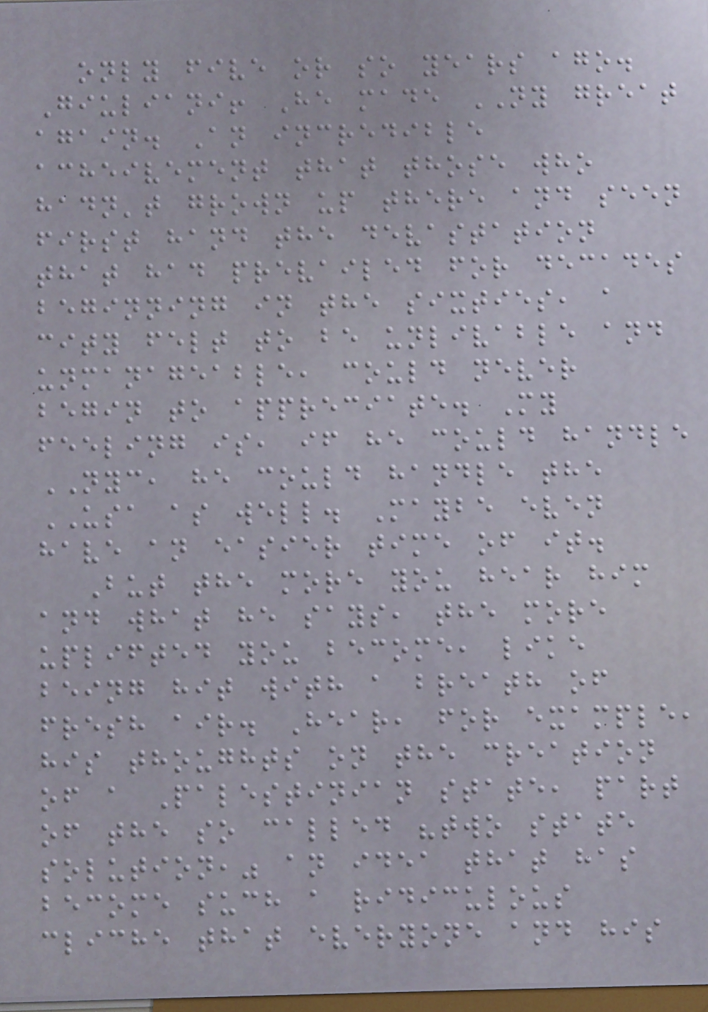only five or so years ago.
Giuliani! He made NY great
again. An incredible
acheivement that those who
hadn't grown up there and seen
first hand the devastation
that had prevailed for decades
beginning in the sixties, a
city felt to be unlivable and
unmanageable, could never
begin to appreciate. My
feeling is, if he could handle
NYC, he could handle the
USA as well. Maybe even
have an easier time of it.
But the more you hear him
and what he says, the more
uplifted you become, like
being hit with a breath of
fresh air. Hear, for example,
his thoughts on the creation
of a Palestinian state, part
of the so called "two state
solution," an idea that has
become such a ridiculous
cliche that everyone and his
